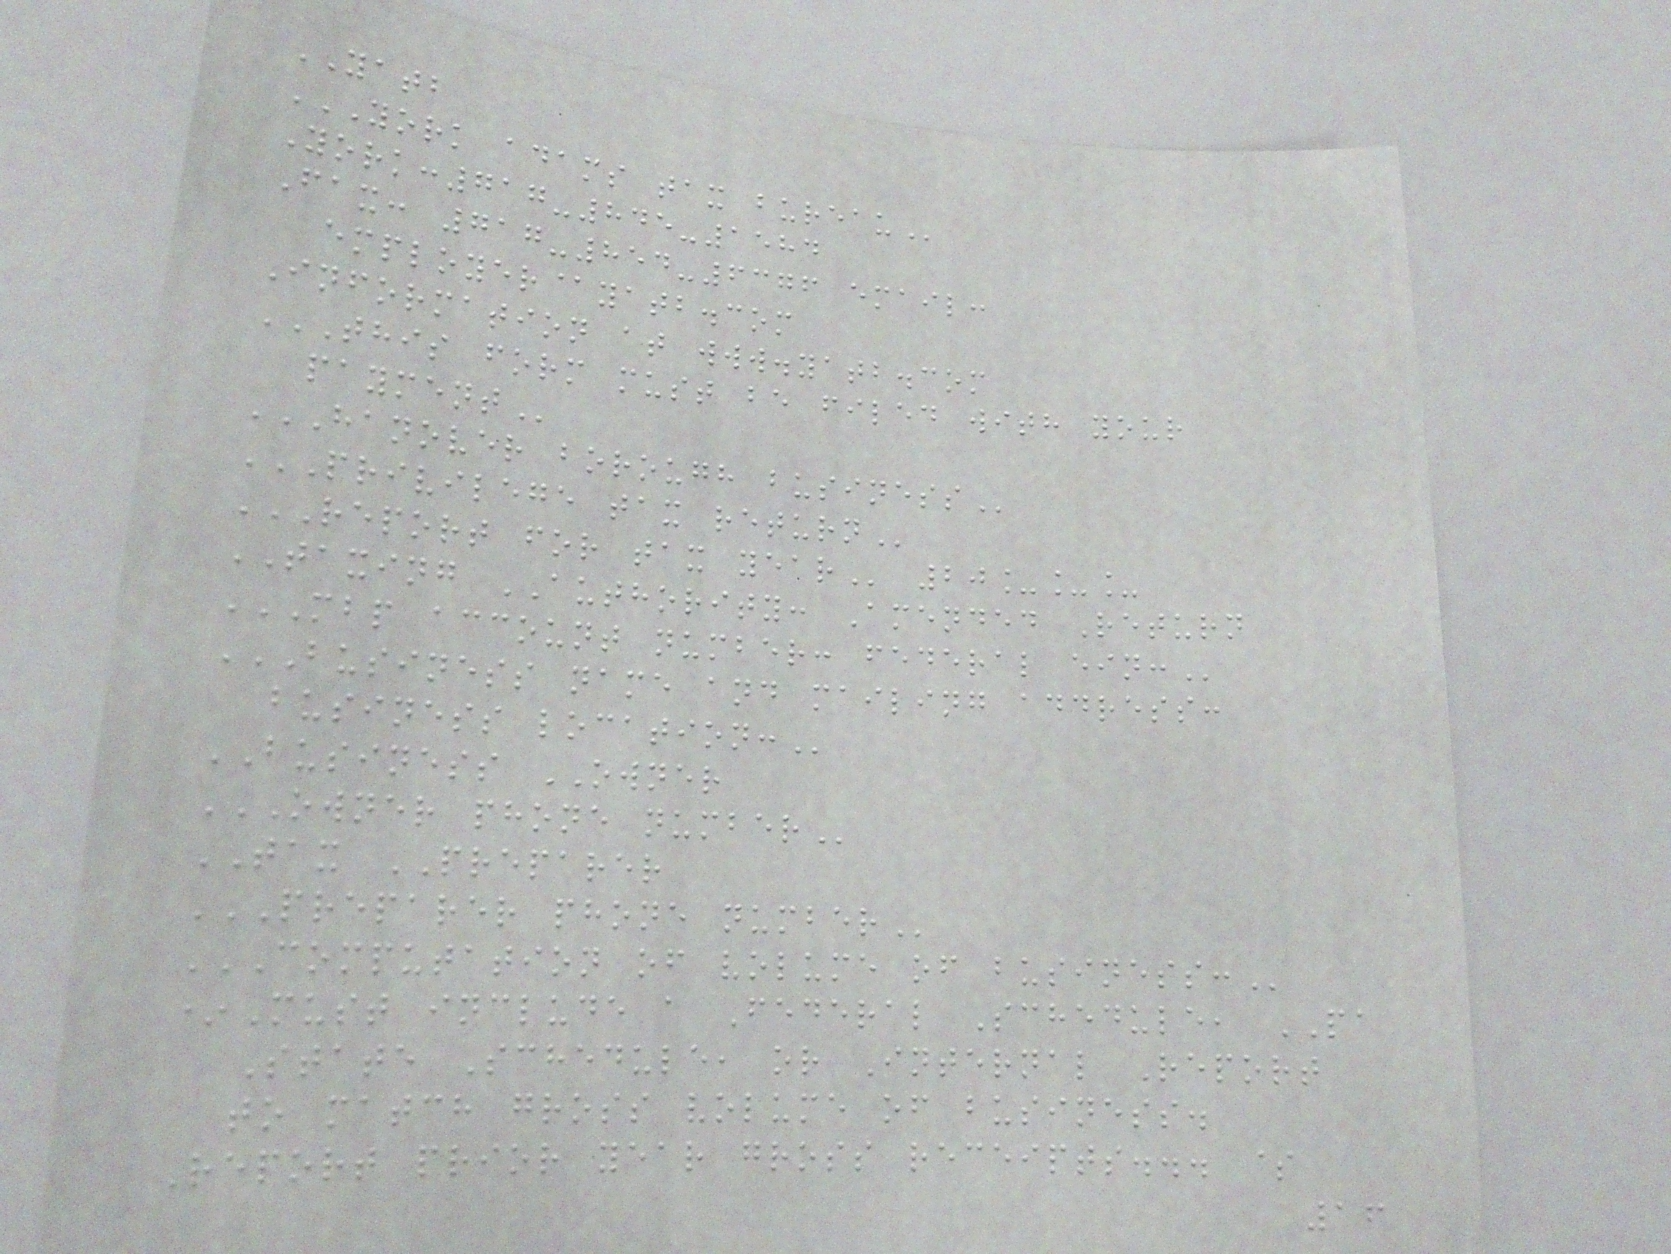YATB
YORK ADAMS TAX BUREAU
York:717-845-1584
Fax: 717-854-6376 email:
employer@yatb.com
Information at www.yatb.com
THIS FORM MUST BE FILED WITH YOUR
PAYMENT
HANOVER BOROUGH BUSINESS
PRIVILEGE TAX RETURN
REPORT FOR TAX YEAR 20___
TAXING AUTHORITY: Amended Return
MBP ACCOUNT NUMBER: FEDERAL EIN:
BUSINESS NAME AND MAILING ADDRESS:
BUSINESS LOCATION:
BUSINESS OWNER
OWNER PHONE NUMBER
TAX PREPARER
PREPARER PHONE NUMBER
COMPUTATION OF VOLUME OF BUSINESS:
*Must include a Federal Schedule, PA
State Schedule, or Internal Report
to match gross volume of business.
Report prior year gross receipts... $
16
